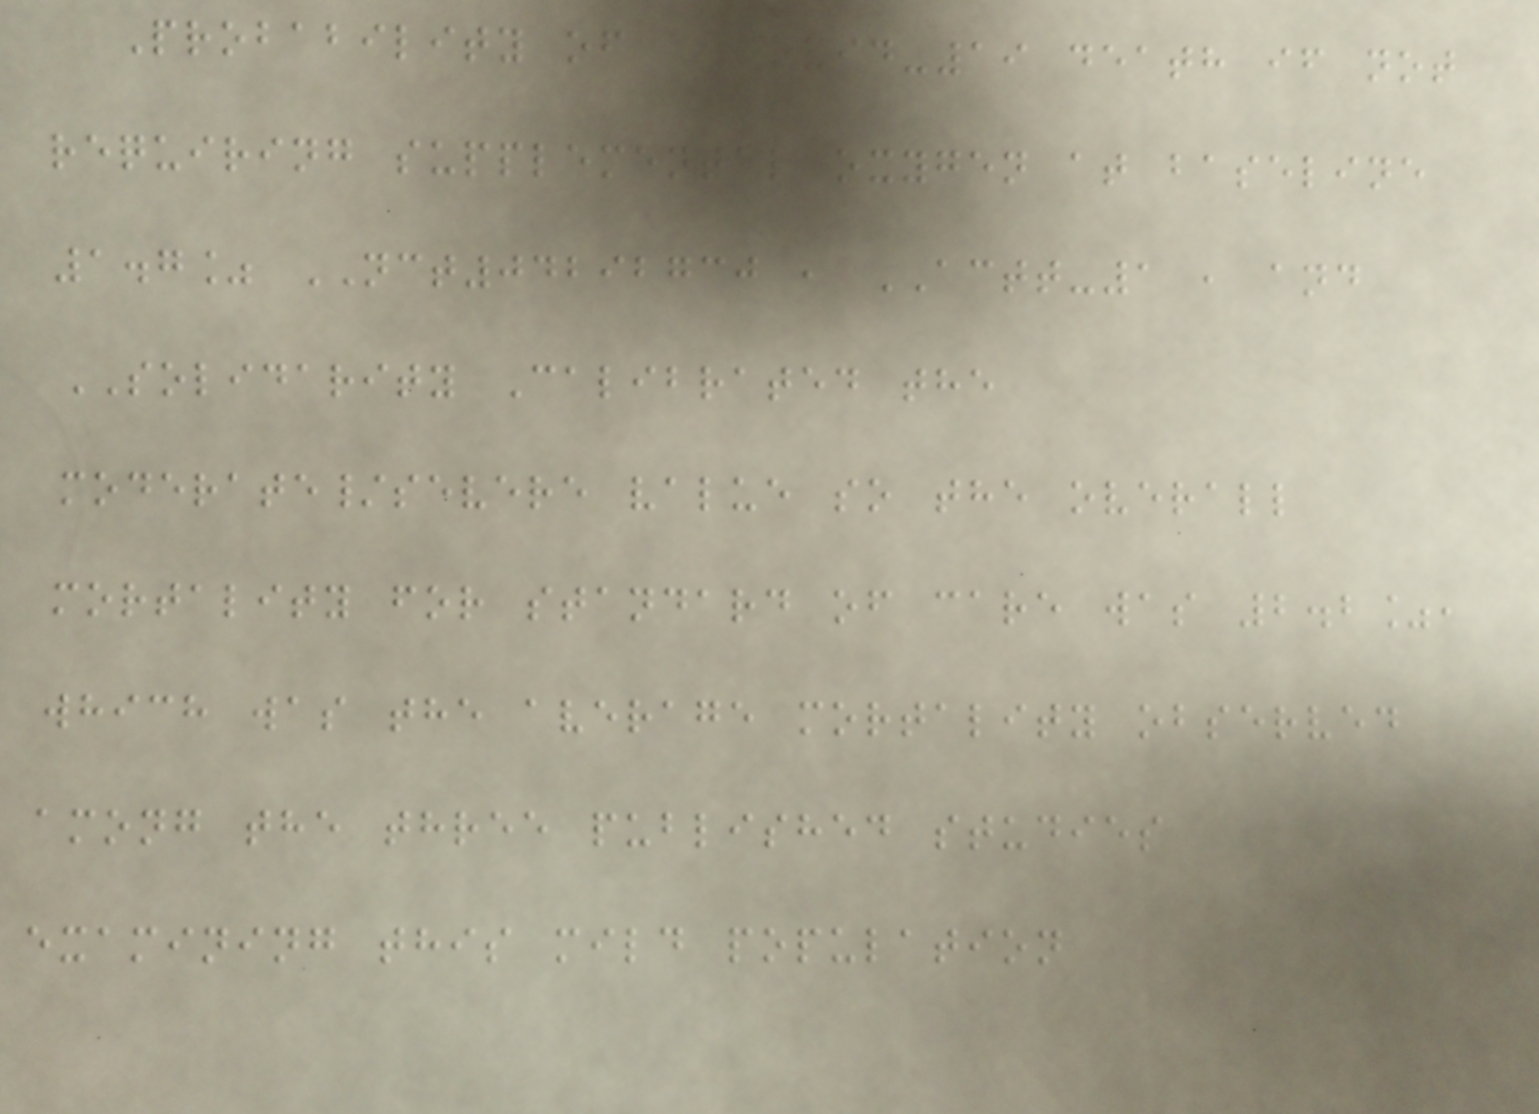Probability of COVID-19 death if not
requiring supplemental oxygen at baseline
1.7% NCT04292730 , ACTT-1 , and
SOLIDARITY Calibrated the
moderate/severe value so the overall
mortality for standard of care was 2.2%,
which was the average mortality observed
among the three published studies
examining this mild population
